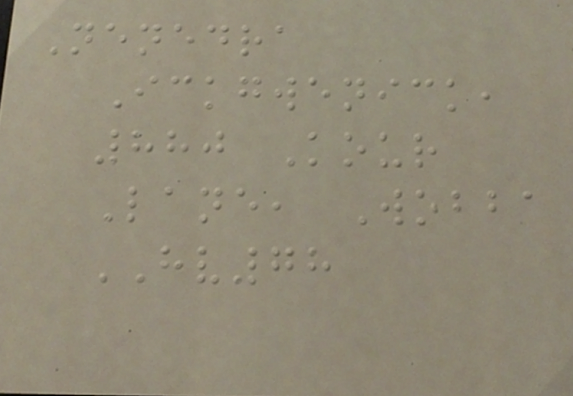Nenedra
Ickgwenick,
880 Kour
Lane, Wobba
HV78
